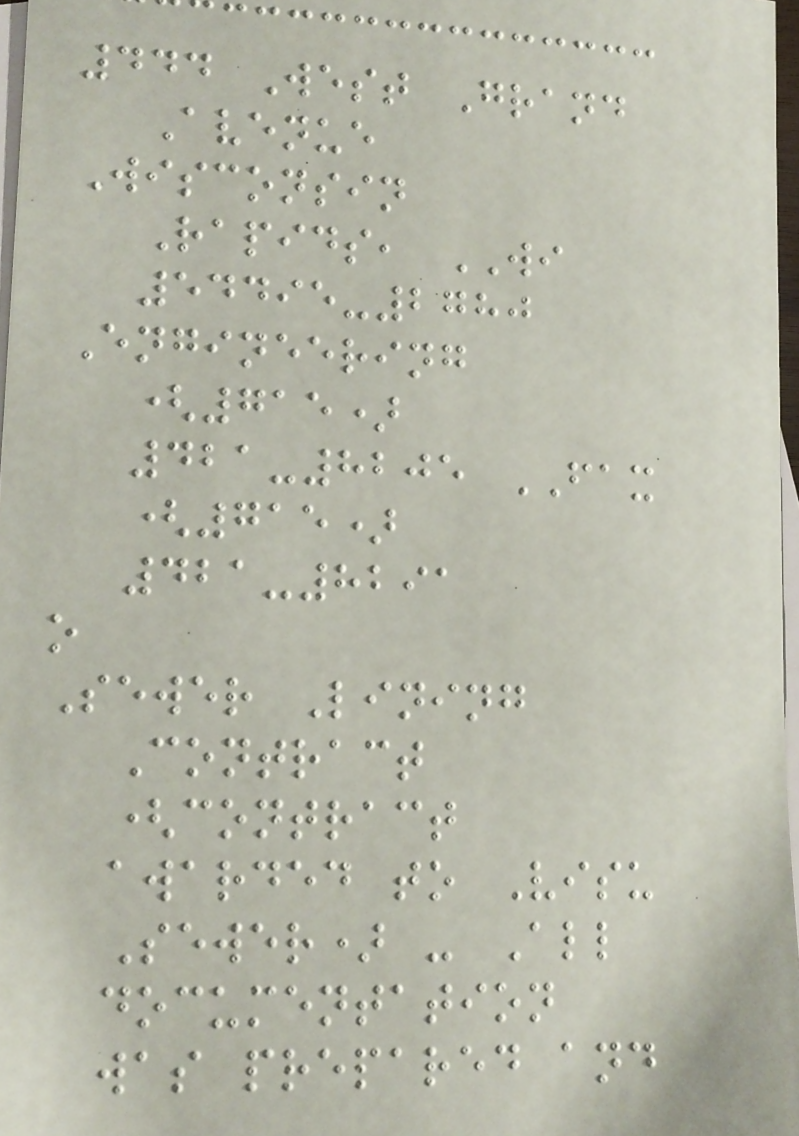444 West Grand
Avenue
Wisconsin
Rapids, WI
54495-2780
Engineering
(715)
421-8205 FAX
(715)
421-8291
o
Sewer Lining
Contract
(contract
awarded to Visu
Sewer) - All
documentation
was prepared and
